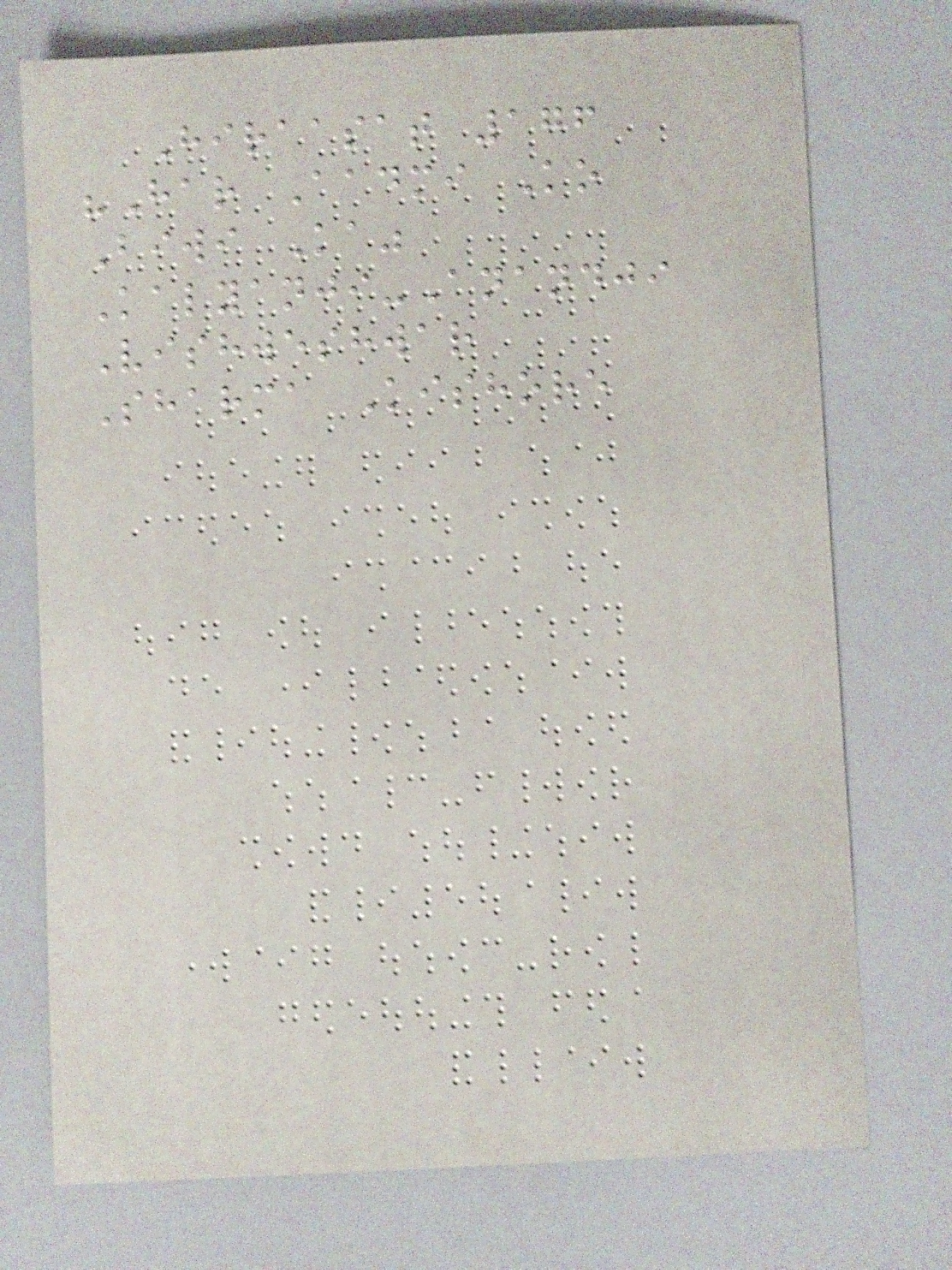Hiraasat 176
"Har Aadmi Ko
Biwi Ka"
Kalyanji-Anandji
Vishweshwar
Sharma Kishore
